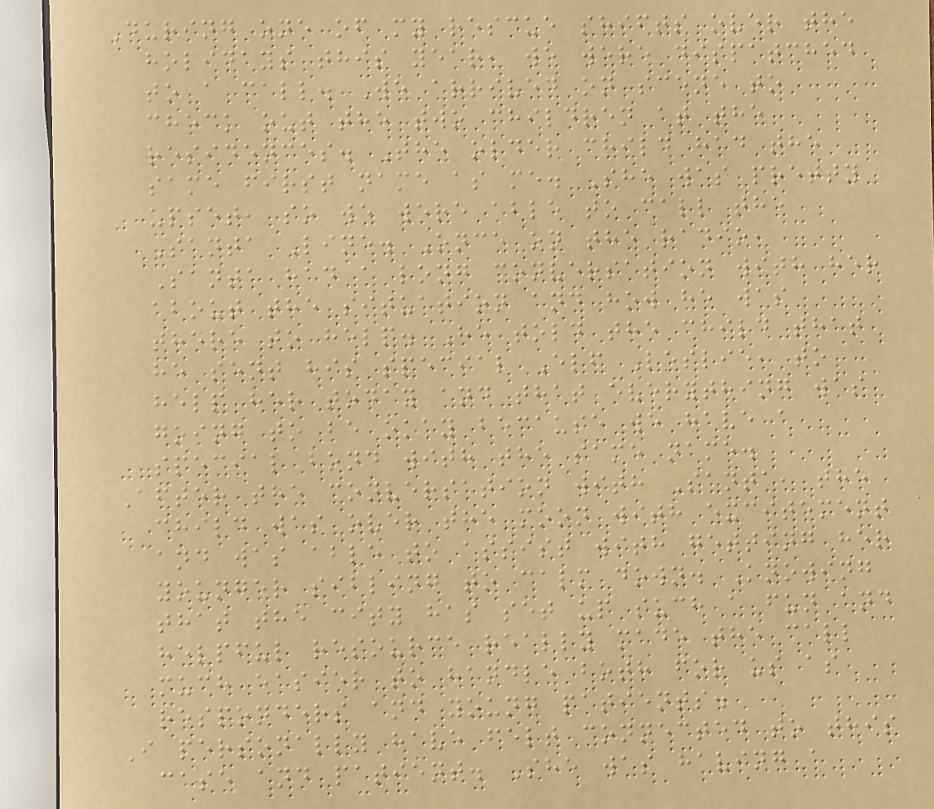During one of my rescue shifts over the
holidays this year, we were dispatched
to a call. We arrived on scene to
check out the two children at the
residences. The older child had the
same first name as me. She was pretty
upset, so we were able to call the
Santa Line. Once on the radio,
Santa had a long conversation with her
about the situation and how he was
there to help. He told the child that
he sent his special Elf Leslie, to
help her today and that everything was
going to be okay because we have a
special bond with the same name.
After the conversation with Santa, the
child was over the moon with excitement
and was able to assist with getting her
younger sibling to calm down. Knowing
that the city has set up such a fun and
helpful resource really made the call
much easier to handle both for us as
responders and young patients.
I personally have felt connected to this
case and patient. She was having a
